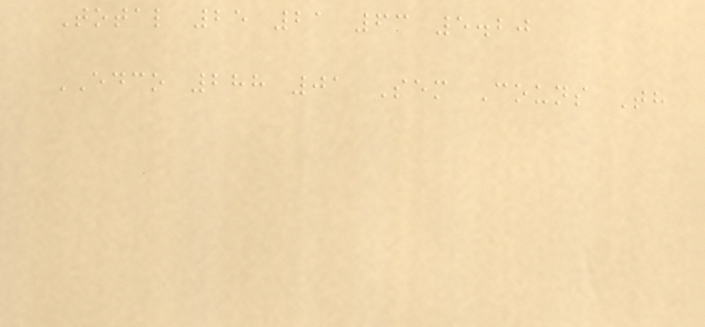Total 25 21 63 5.20
EDCO 288 01 Sem Couns Th
